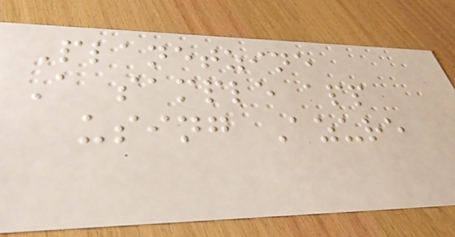Planetzine
A sample app
using Azure
